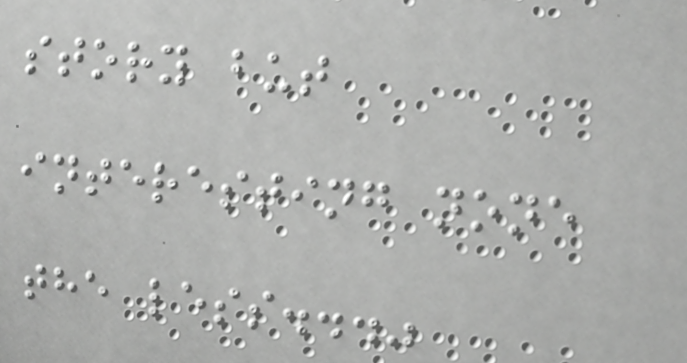story but
interesting none
the less..."
